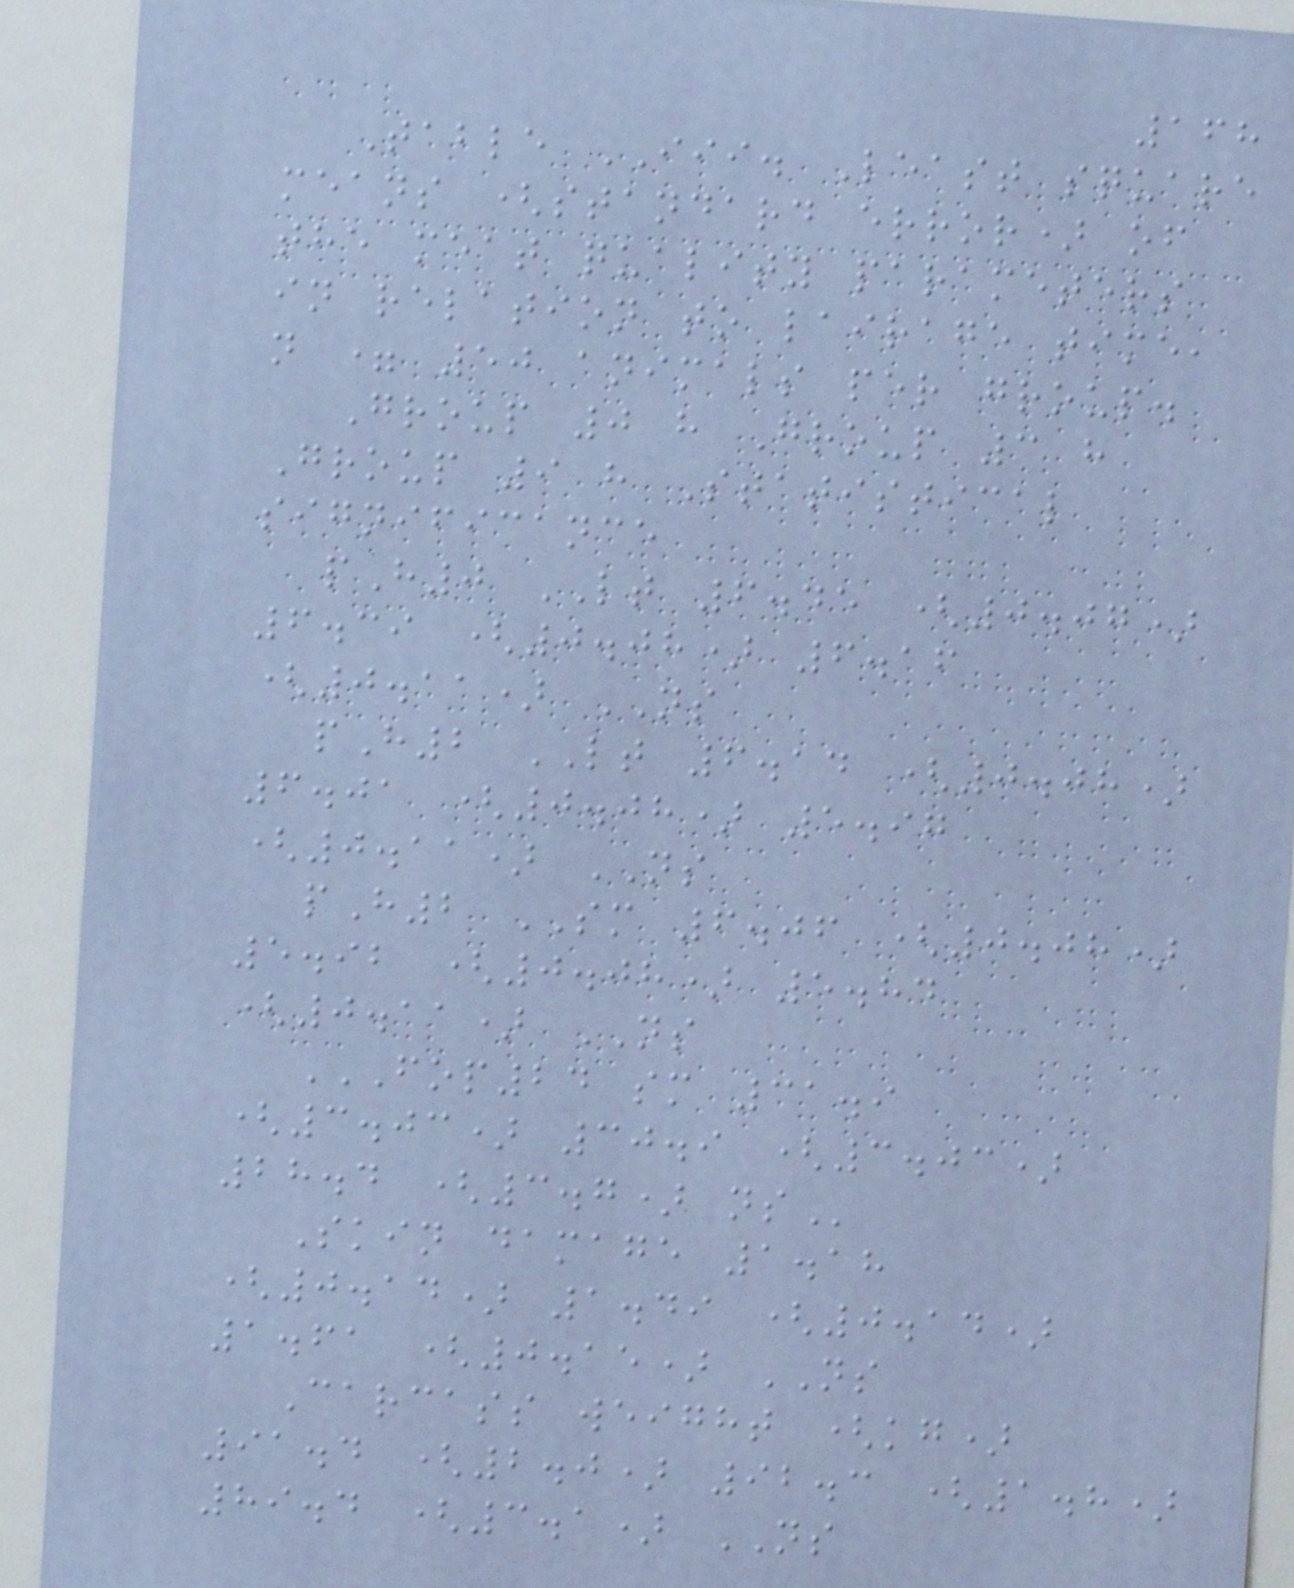168
Table III. Least square
means (standard error) of
the meat quality parameters
in relation to lairage time,
n = 50 animals per group.
Group 0 h Group 3 h
Group 9 h Statistical
significance
pH0 LT 6.45 (0.07)
6.39 (0.08) 6.16
(0.11) NS
pH2 LT 6.14 (0.08)
6.01 (0.08) 5.97
(0.11) NS
pH2 SM 6.06 (0.08)
5.92 (0.08) 5.84
(0.11) NS
FOP24 SM 31.9
(3.03) 30.9 (3.03)
28.4 (3.7) NS
Skin damage 1.18
(0.14) 1.49 (0.14)
1.61 (0.15) NS
Carcass weight (kg)
91.4 (2.0) 92.3 (1.8)
89.4 (3.1) NS
